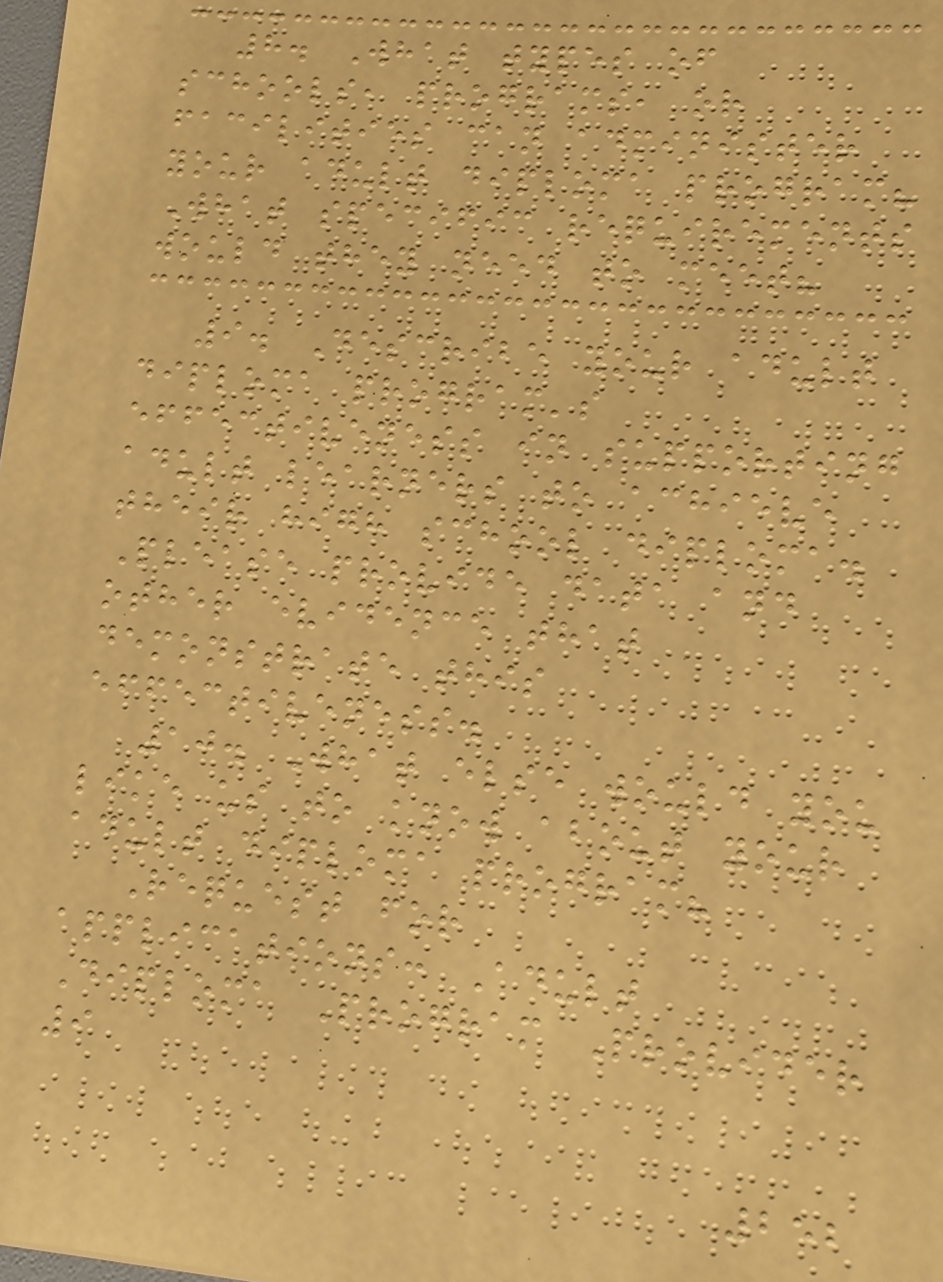8. What types of
schools, programs, or
facilities can administer
your adult diploma program?
What specific requirements
would they need to meet?
9. Describe your adult
diploma program's
effectiveness in supporting
adult learners to achieve
their high school diploma.
Please provide data and
other evidence that
demonstrate this
effectiveness.
10. What else would you
like us to know about your
adult diploma program?
Request for
applications: Adult
Diploma Program Provider
9
252
